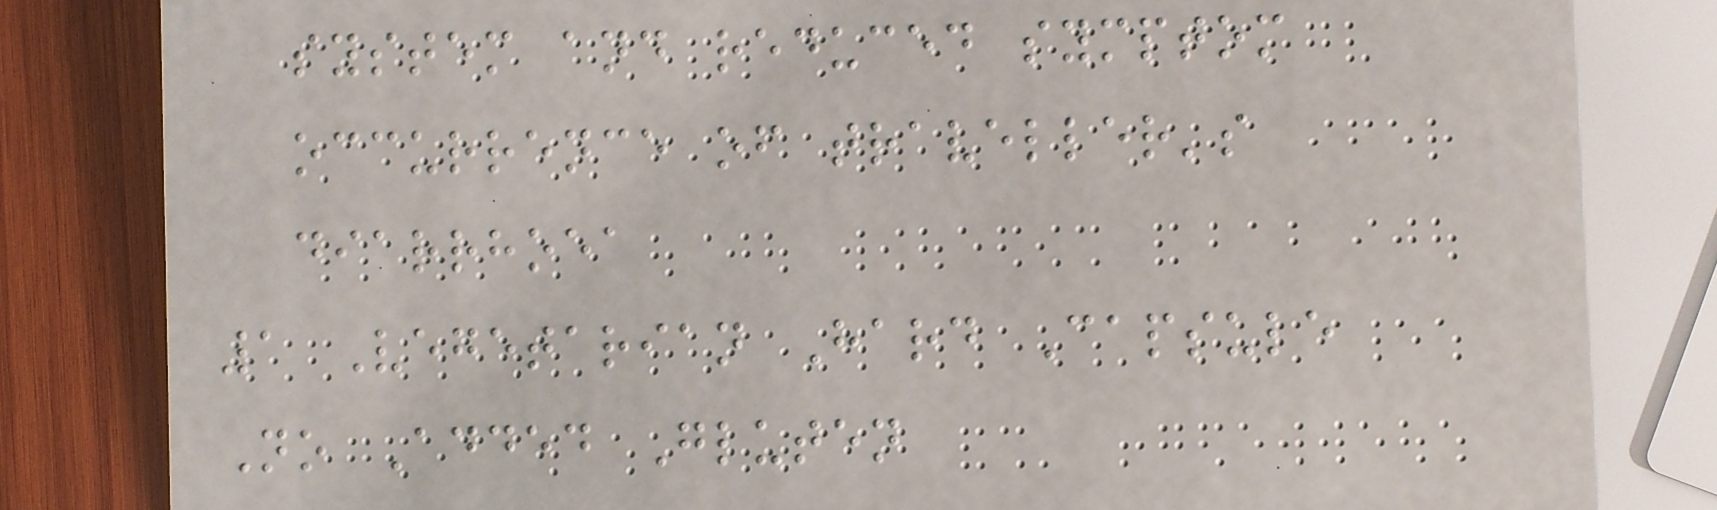system and reduced symptom
occurrence of traveller's
diarrhoea
1 Vegetarian Hard Capsule
No Added Gluten
